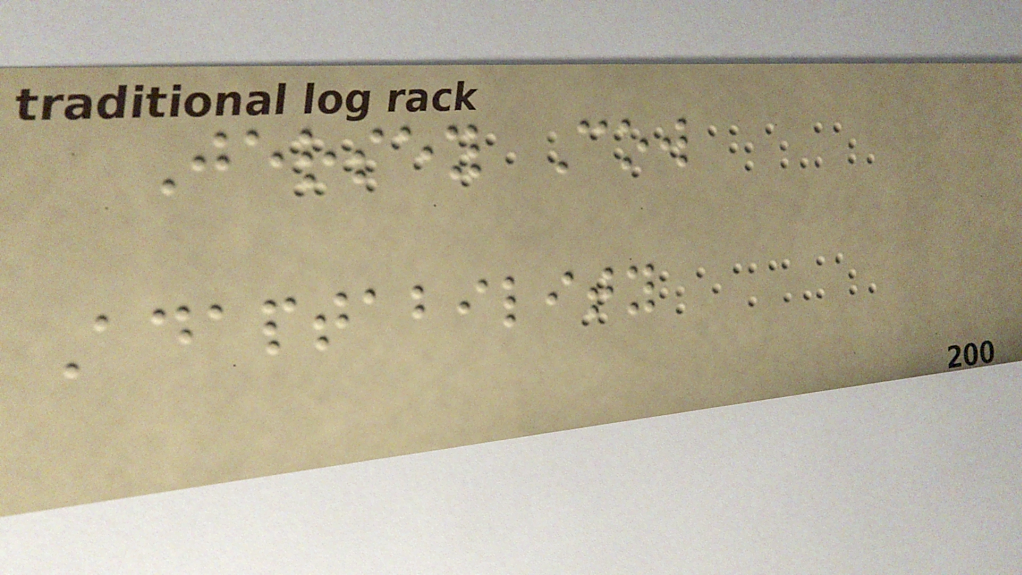Jersey Cow
Adaptability
